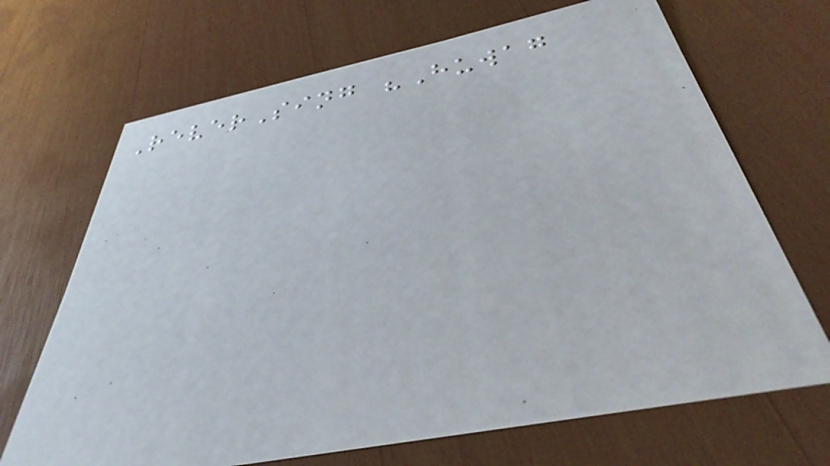ReverSing "Huwag
